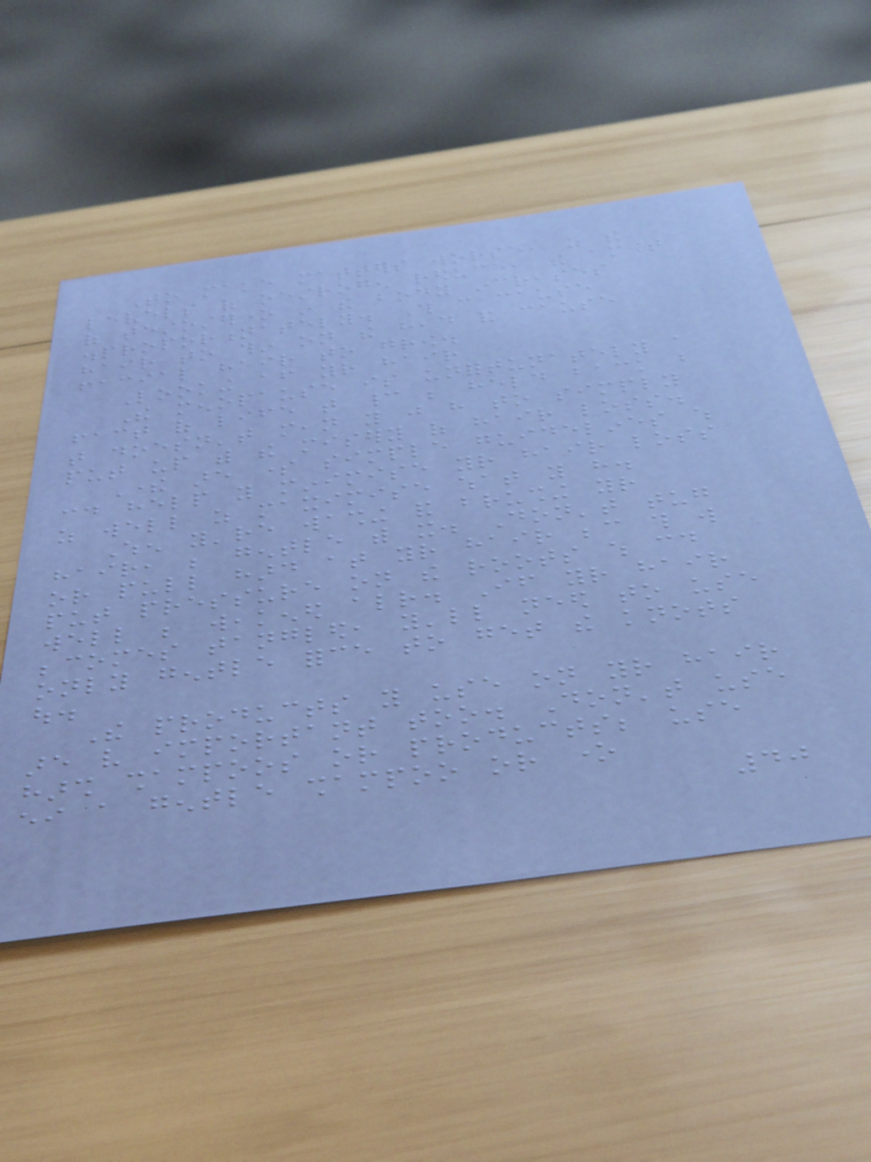To make matters worse, as the
levels of oestrogen reduce, the amount
of testosterone in the body increases
disproportionately. This can cause
hair to thin on the head and cause
facial hair to grow.
Looking after your hair
The menopause is unfortunately a
fact of life that cannot be held back but
that doesn't mean you just have to simply
put up with the misery of hair loss.
There are some simple guidelines which
could help you minimise your hair loss
as well as maximise what you have.
When you're washing and brushing your
hair, be gentle with it. Don't tug
or pull hard at your hair because this will
put pressure on the roots which could
well be weakened already. If your hair
becomes tangled, you'll need to use
only gentle force to get the knots
out.
The products you use on your hair
are very important too. Don't use
harsh shampoos or products; use
either a gentle shampoo or one
40
